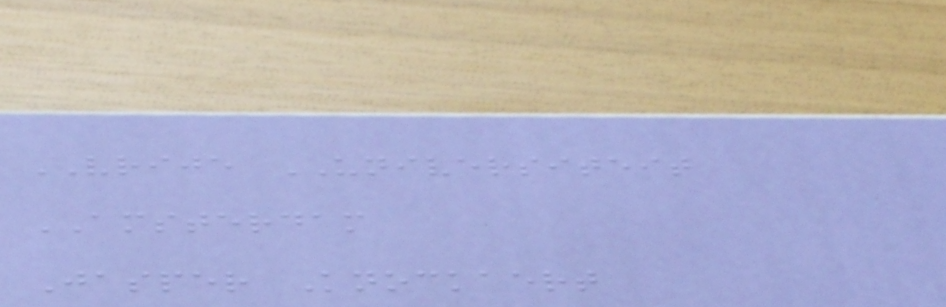VRIJE UNIVERSITEIT
AMSTERDAM
Jasper Knockaert
